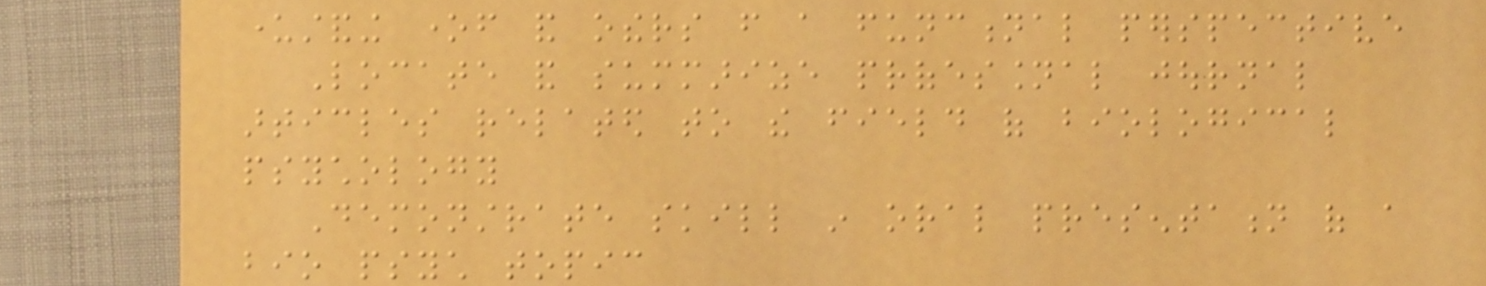understanding oneself and others from a functional perspective
Locate and summarize professional journal
articles related to the field of biological
psychology
Demonstrate skill in oral presentation of a
bio psych topic
